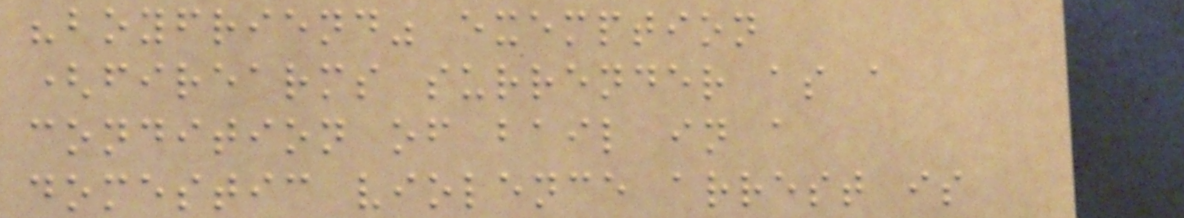"boyfriend" exemption
(firearms surrender as a
condition of bail in a
domestic violence arrest is
